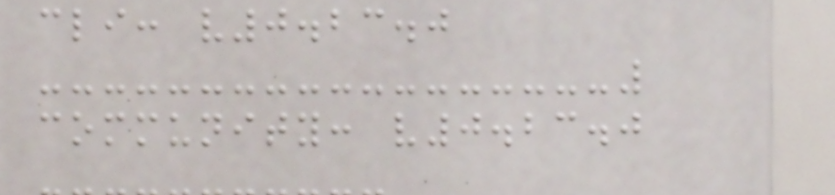cli: v0.23.0
community: v0.23.0
